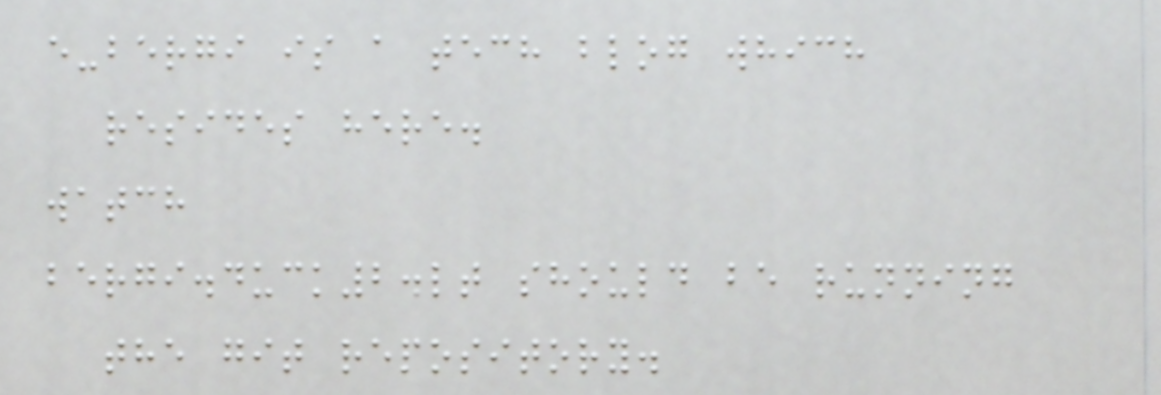e-bergi is a tech blog which
resides here.
watch
bergi.duck2.lt should be running
the git repository.
